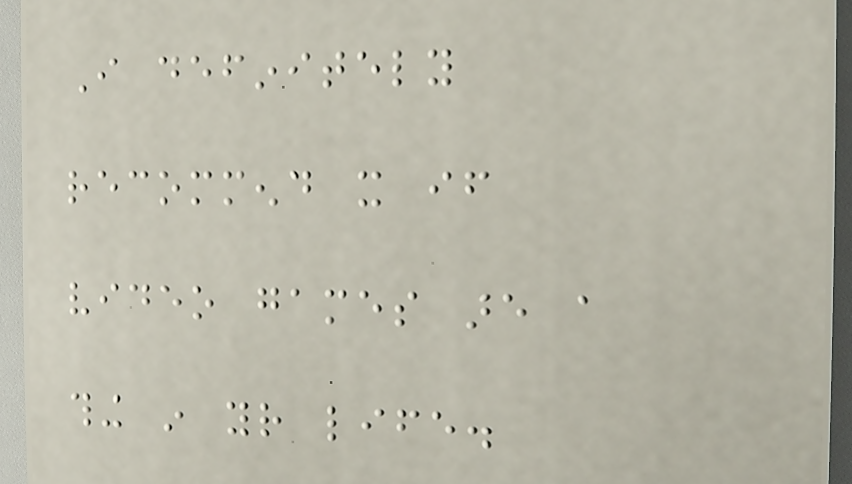I definitely
recommend it if
video games are a
thing in your life.
